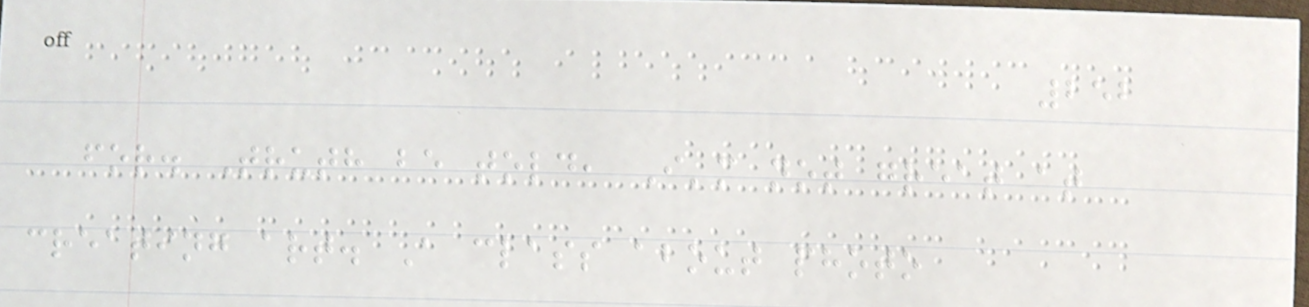252
for. Truth be told, I'm not great at
creating art. A class about photo
